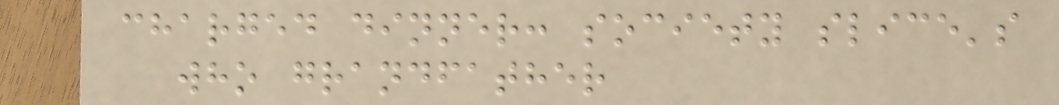charged dinner: society slice's
who grandfather
